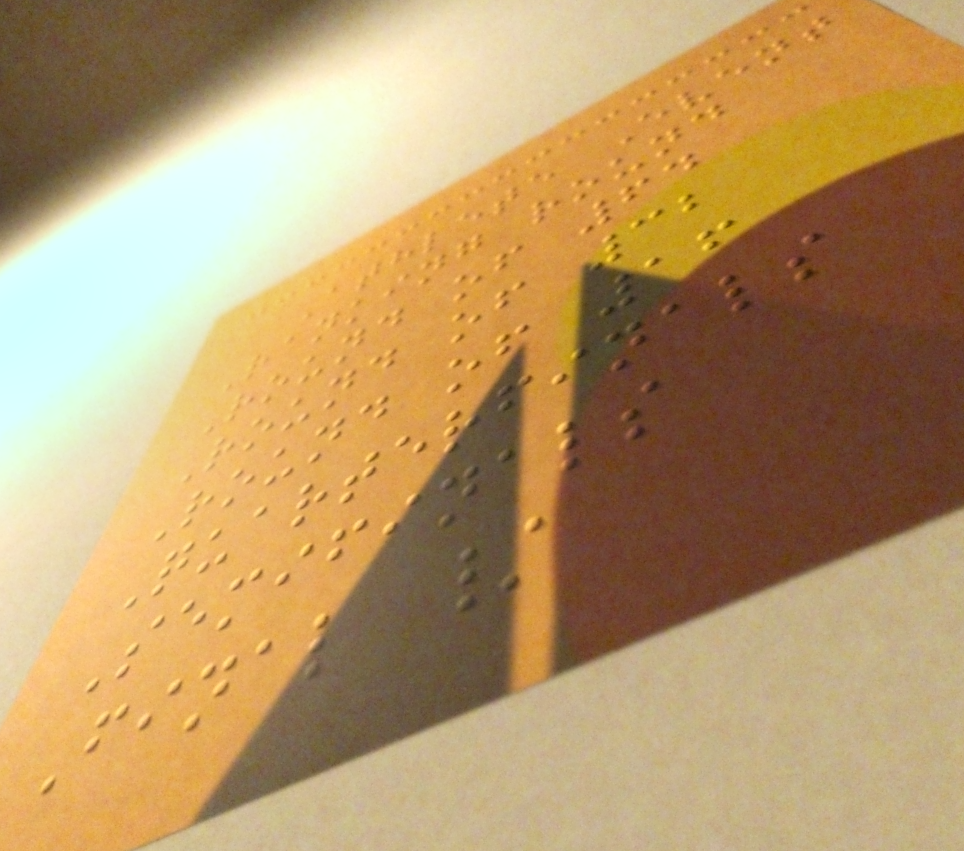Athlete Event
Ranking round
Round of 64
Round of 32
Round of 16
Quarterfinals
Semifinals
Final /
